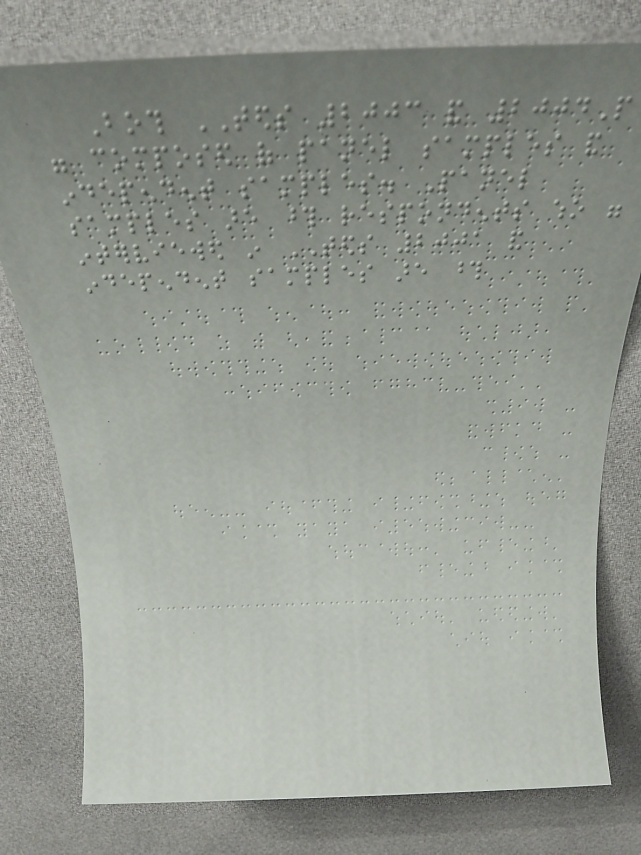Both TEDS 2003 and 2004P
were composed of panel samples and
independent samples. Panel
samples are those respondents who were
interviewed in TEDS 2001 and
independent samples are those
